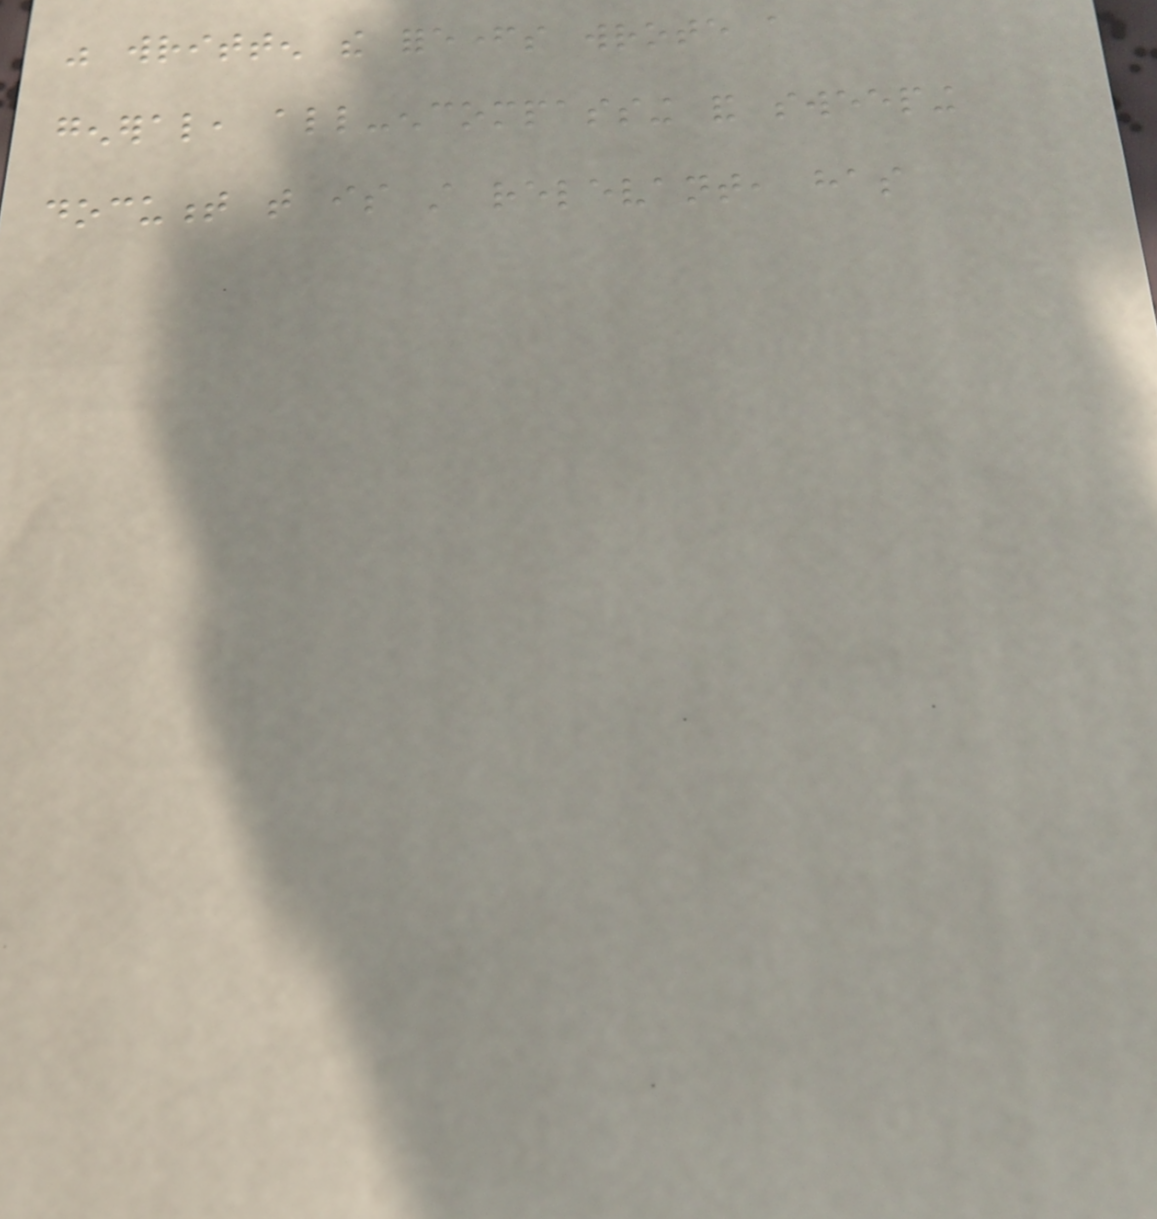was written the forefathers wrote a
general, all-encompassing and sweeping
document that is still relevant, has
